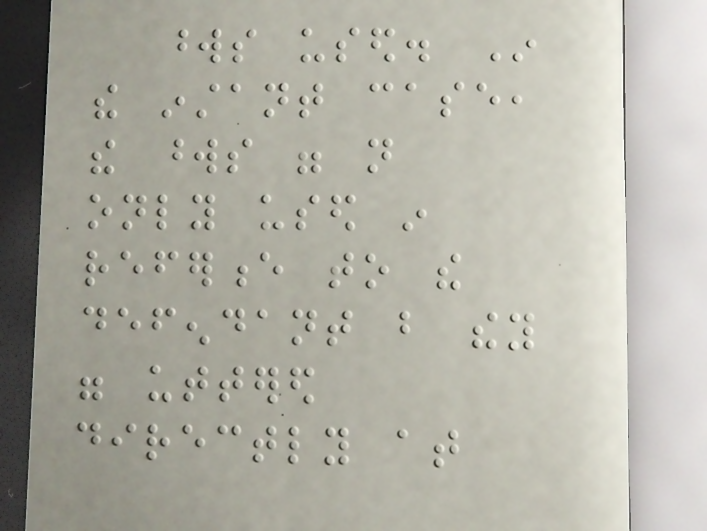words used. In
the instant case,
the words were not
only used in
reference to the
defendant but they
were uttered
directly at
